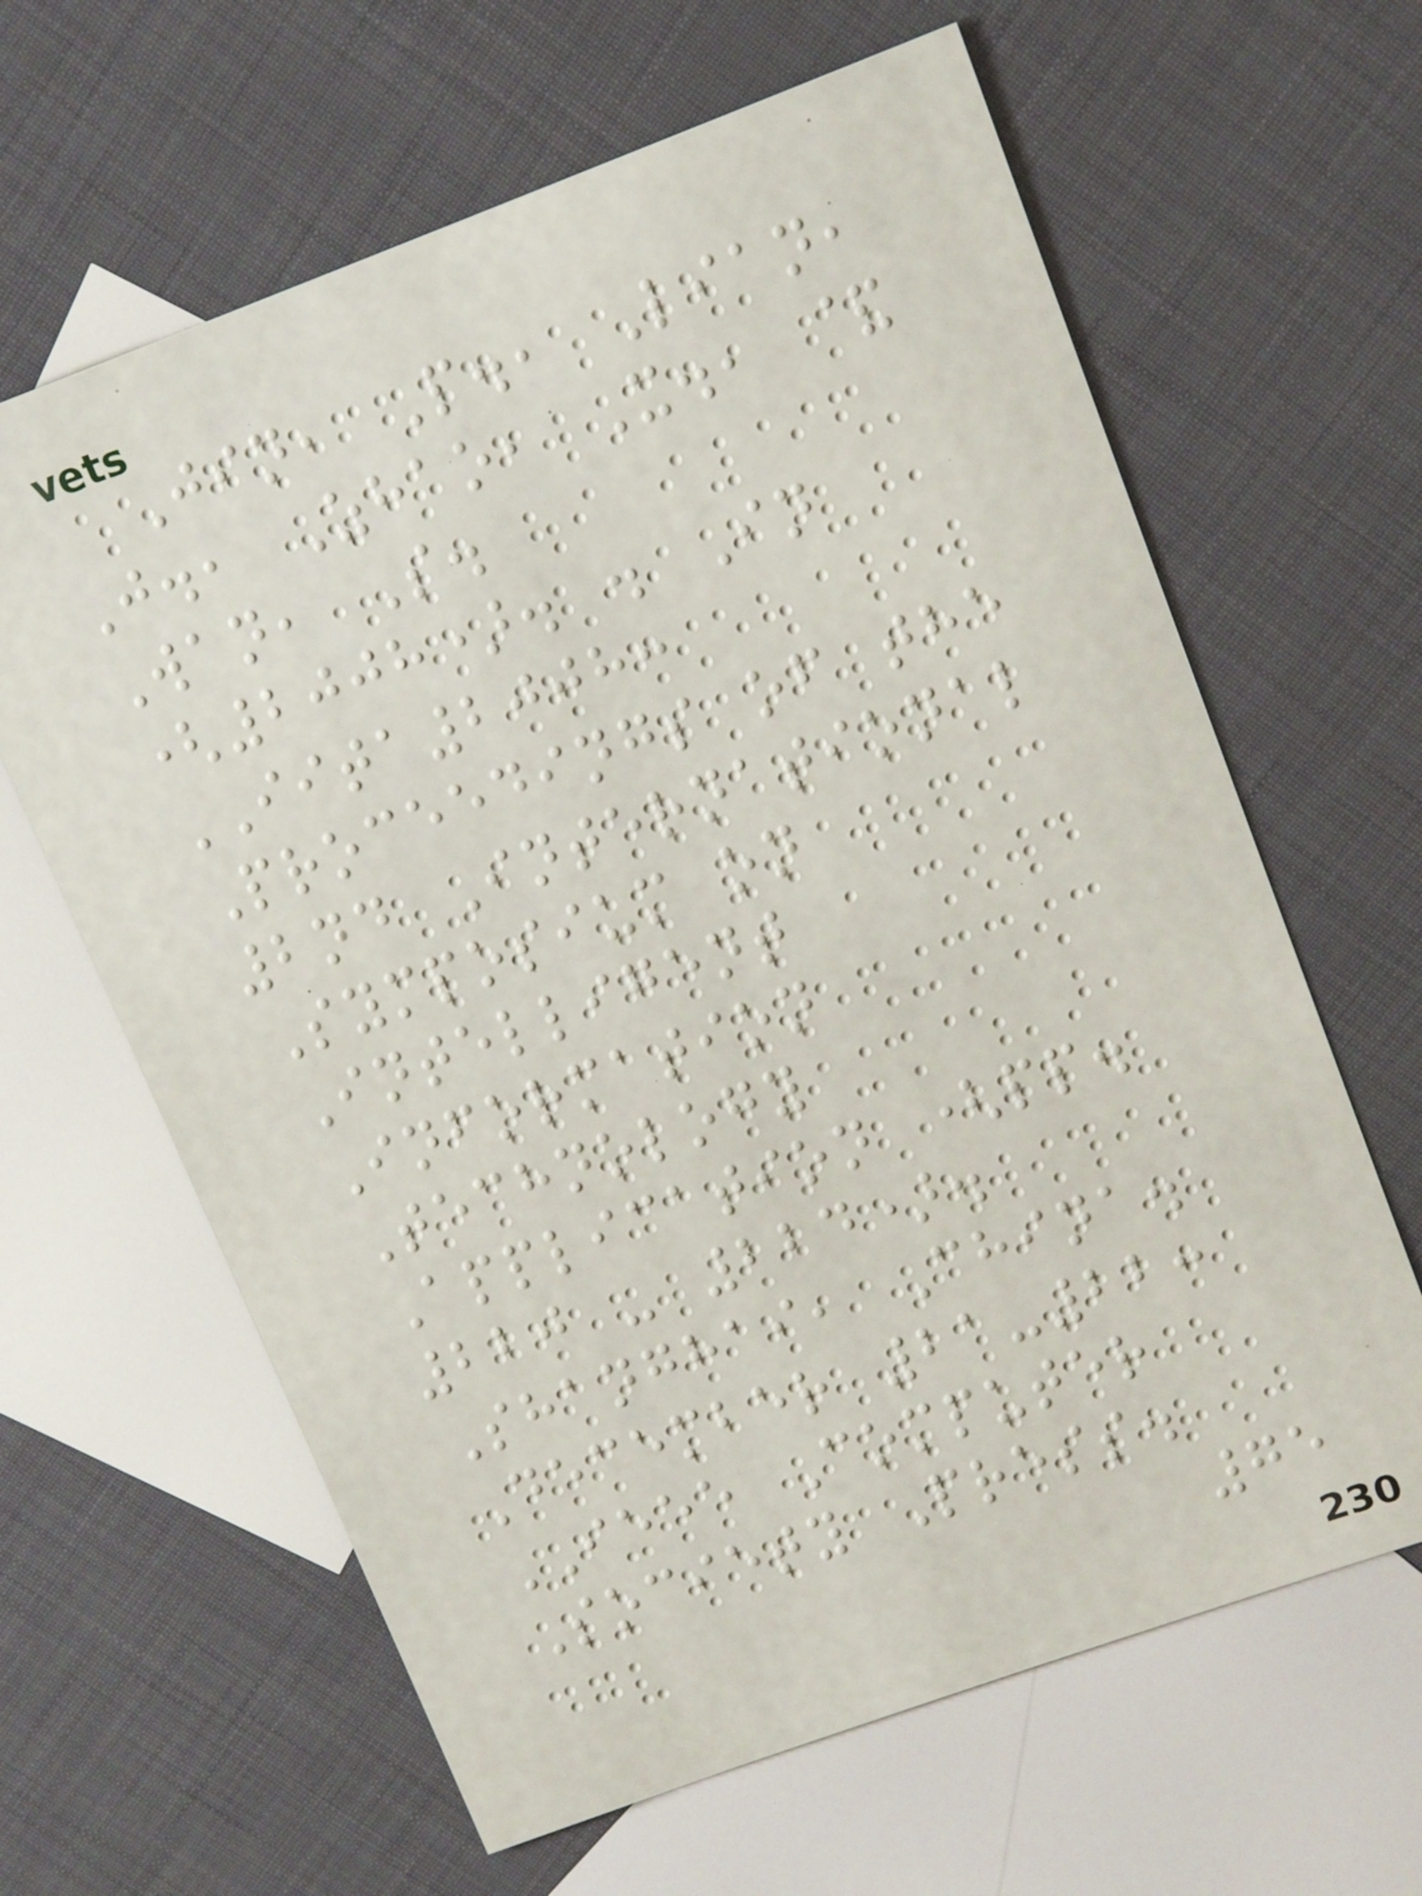Jin, P., Lian,
J., Zhao, X., &
Wan, S.
(2008). . In
IITA2008:
Proceedings of the
2nd International
Symposium on
Intelligent
Information
Technology
Application (pp.
220 - 224).
Shanghai, China.
December 21-22:
IEEE Computer
Society Press.
75
